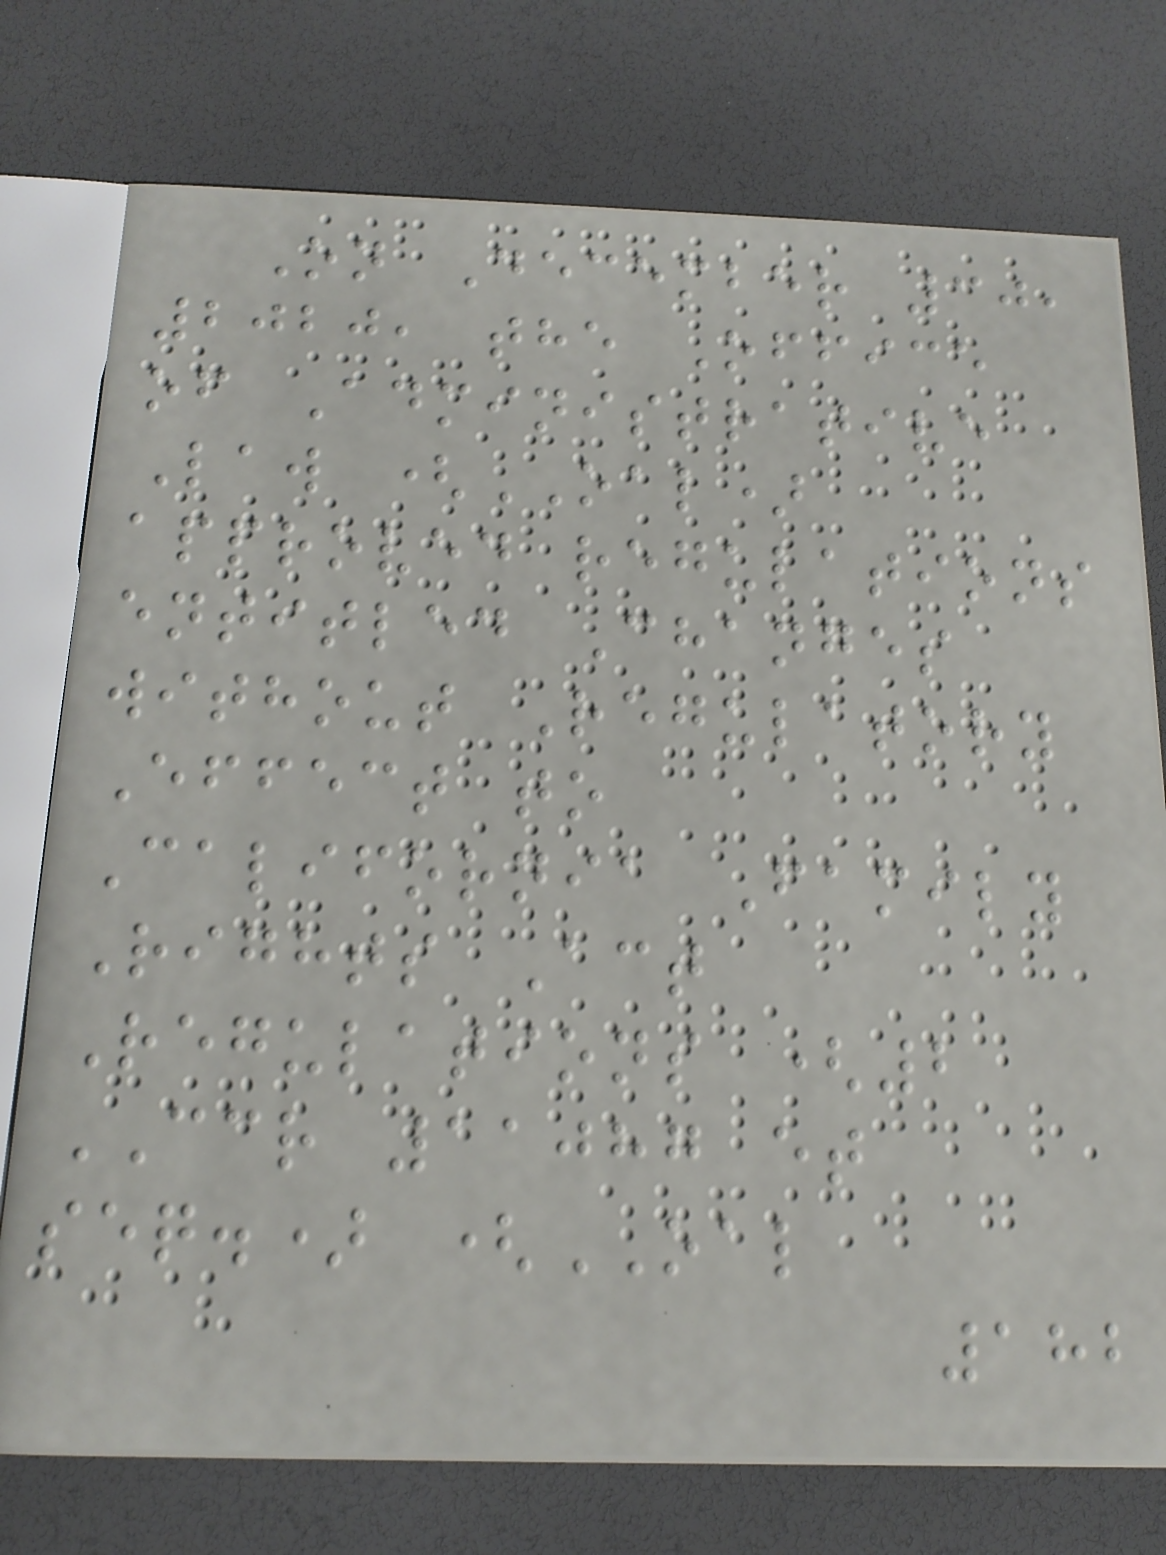On December 30,
2020, the Office
of Administrative
Law (OAL)
approved regulations
entitled Changes
without Regulatory
Effect to
California Family
Rights Act
Regulations (2
CCR 11087 et
seq.) (OAL
182
